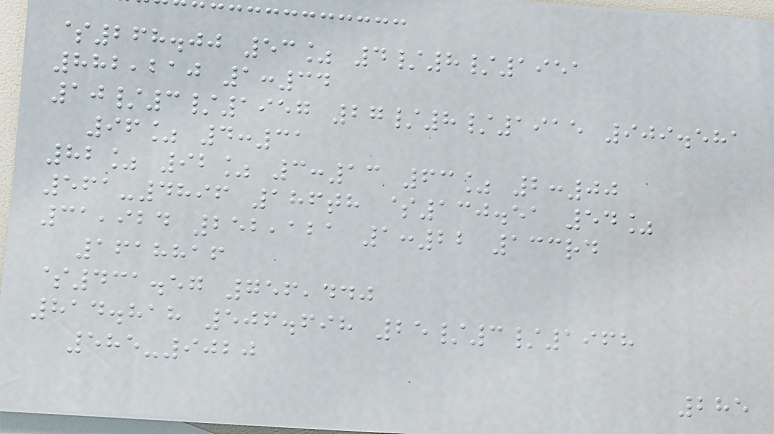$268.00 53% 4/8/1951
882,210 1:34
10/3/1957 27/8/1915 909.581
96% 4:31
82% 92% 3:13 63% 2:00
561-4896 186th $130.51 54%
31,924 252,121 1:22 133rd
1618816
$431.57 756,440
814.818 506.698 25/3/1968
585-9020
285
